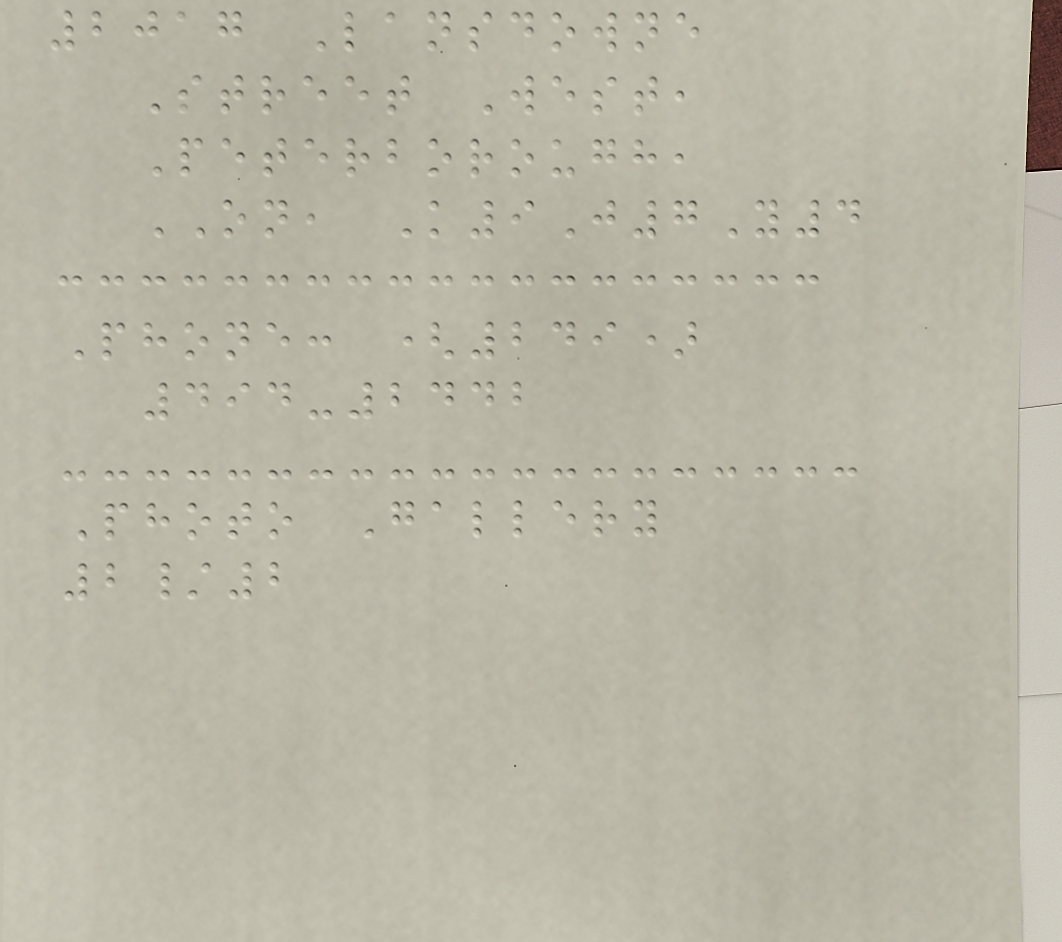2017 Lansdowne
Street West,
Peterborough,
ON, K9J7Y4
Phone: (249)
494-2442
Photo Gallery
2/2
